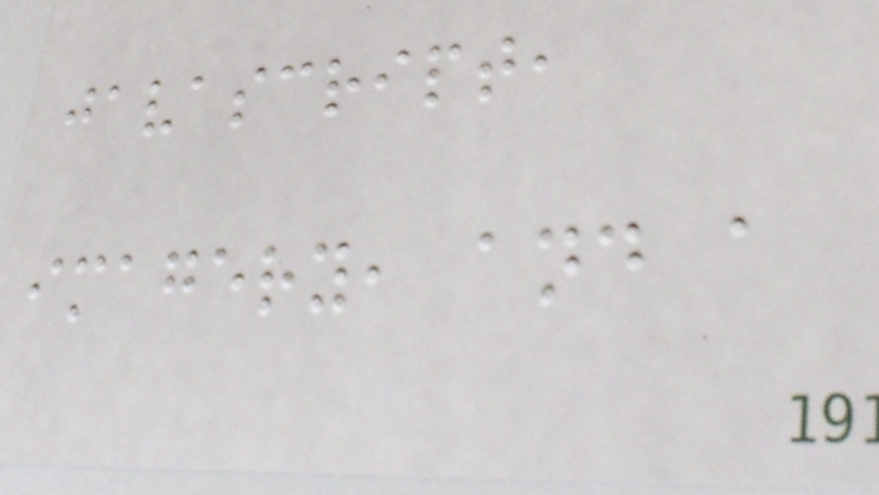javascript,
imagery, and a
